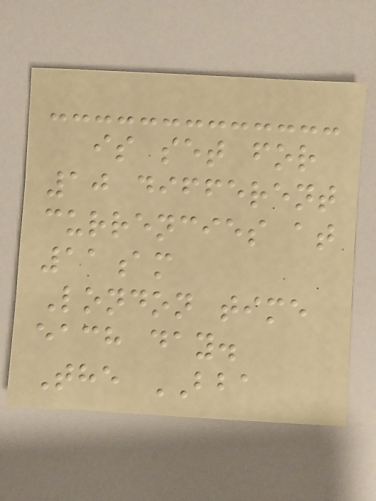is set for
10 different
currencies at
11am
London time
each day.
The BBA
